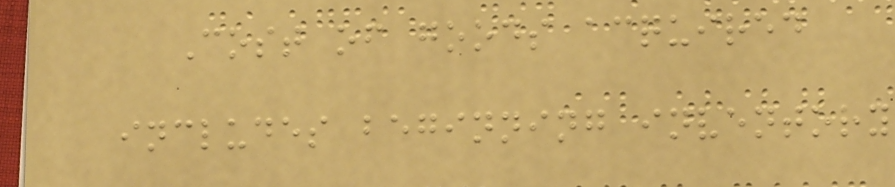Cost of goods acquired
includes beginning inventory
